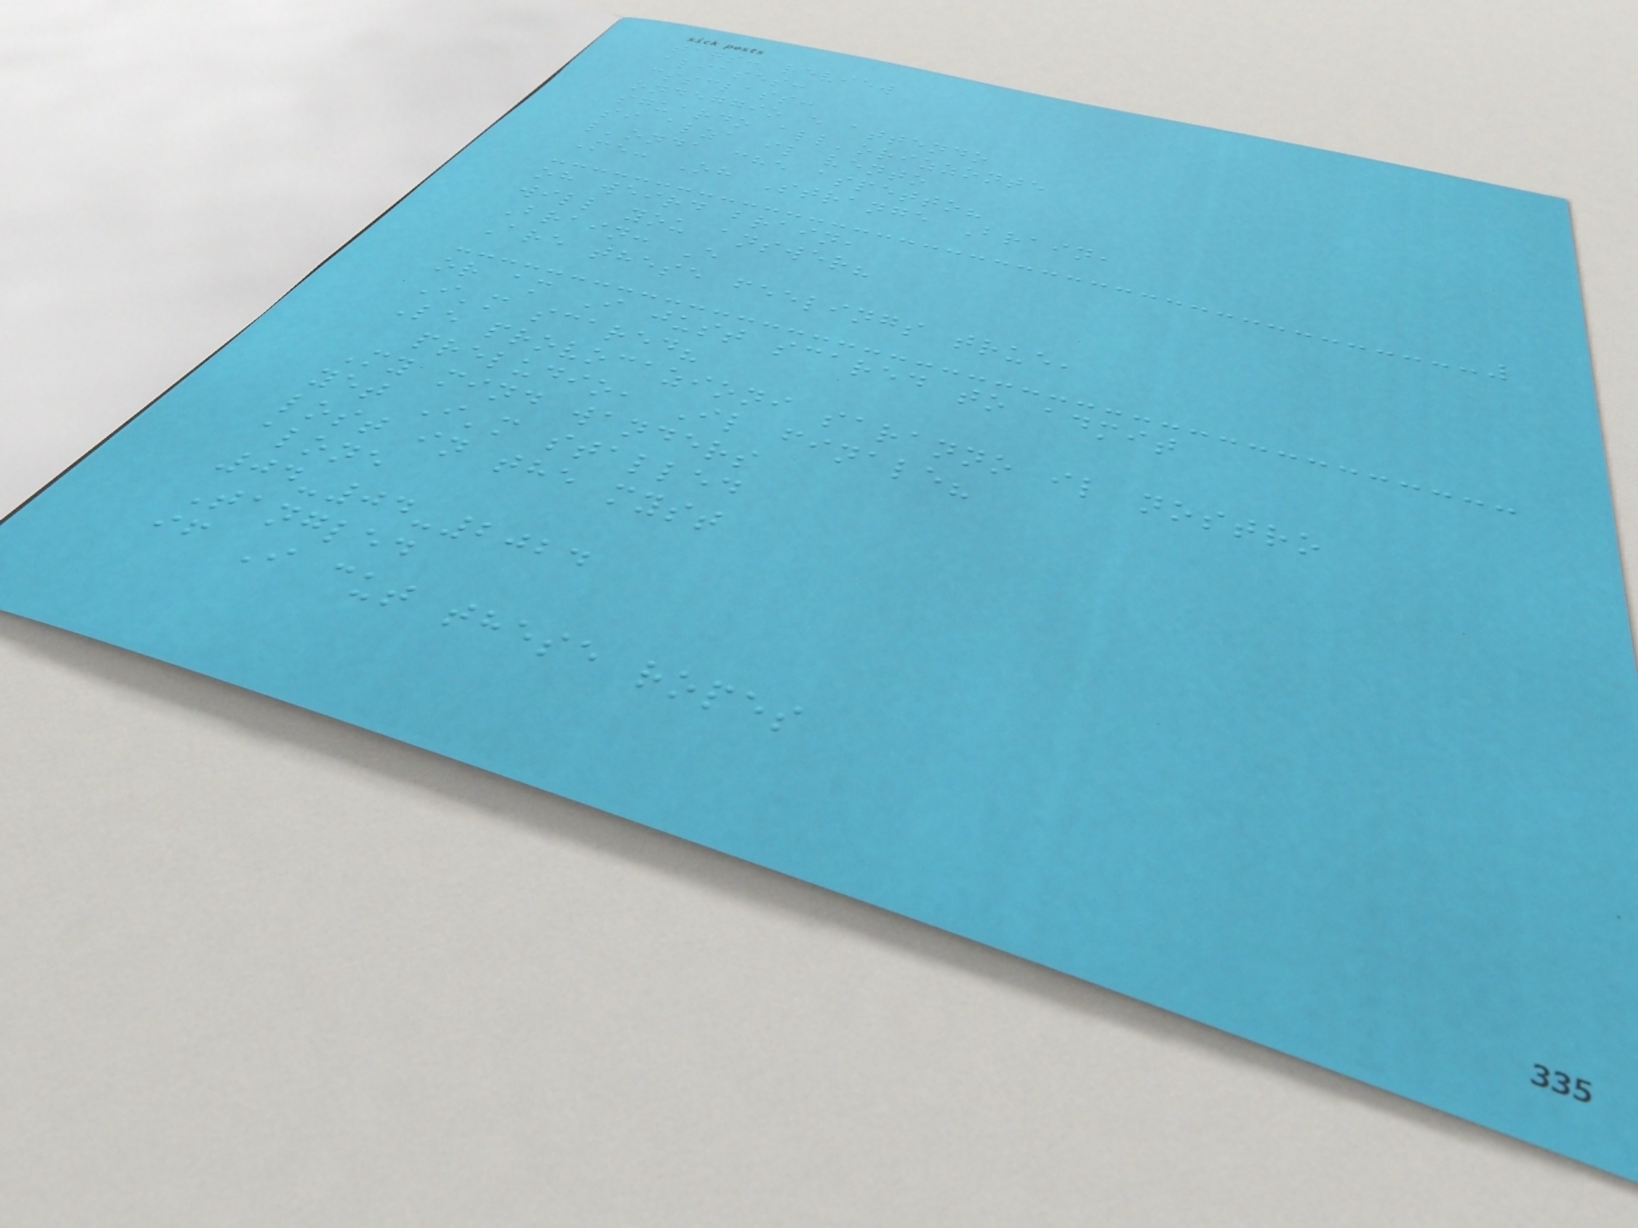tags: review
aliases:
cssclass:
ondeggio e attendo
sguardo all'orizzonte
si alza il vento
l'onda che aspetto?
Me: Oh Strange Brain,
oh weird brain,
will you answer?
Brain: E
Are these feelings true,
or am I just scared to admit
I'm scared?
Le provocazioni saranno il nostro
preludio, Il finale?
My mind wanders
yet I'm stalled
lost in the myst
alone
04-04-2024
Tangled
if I cut these ropes
